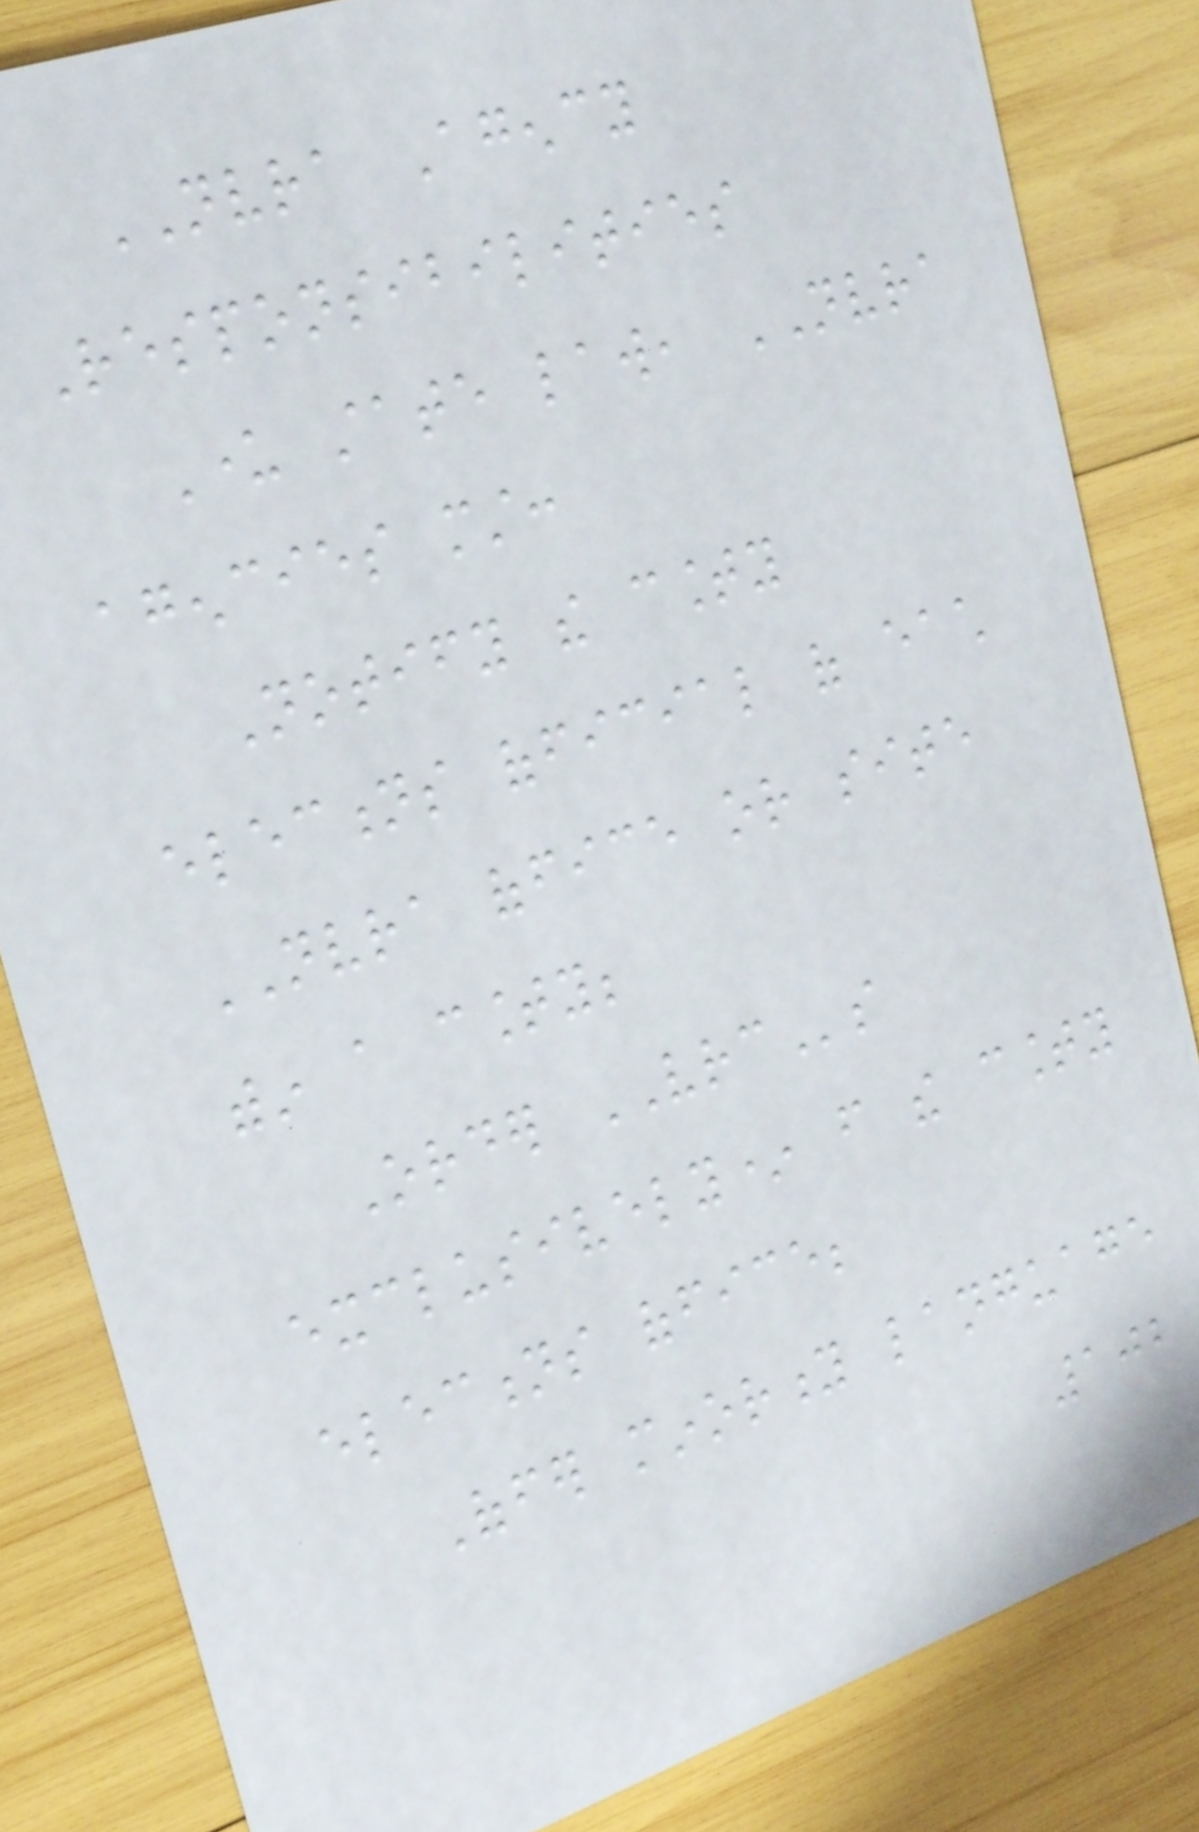NVRA Agency
Responsibilities
Under state law, NVRA
agencies must:
Notify the county
elections official of each
NVRA office or site
within a county;
Order VRCs
exclusively* from the county
elections office;
Offer minority language
102
